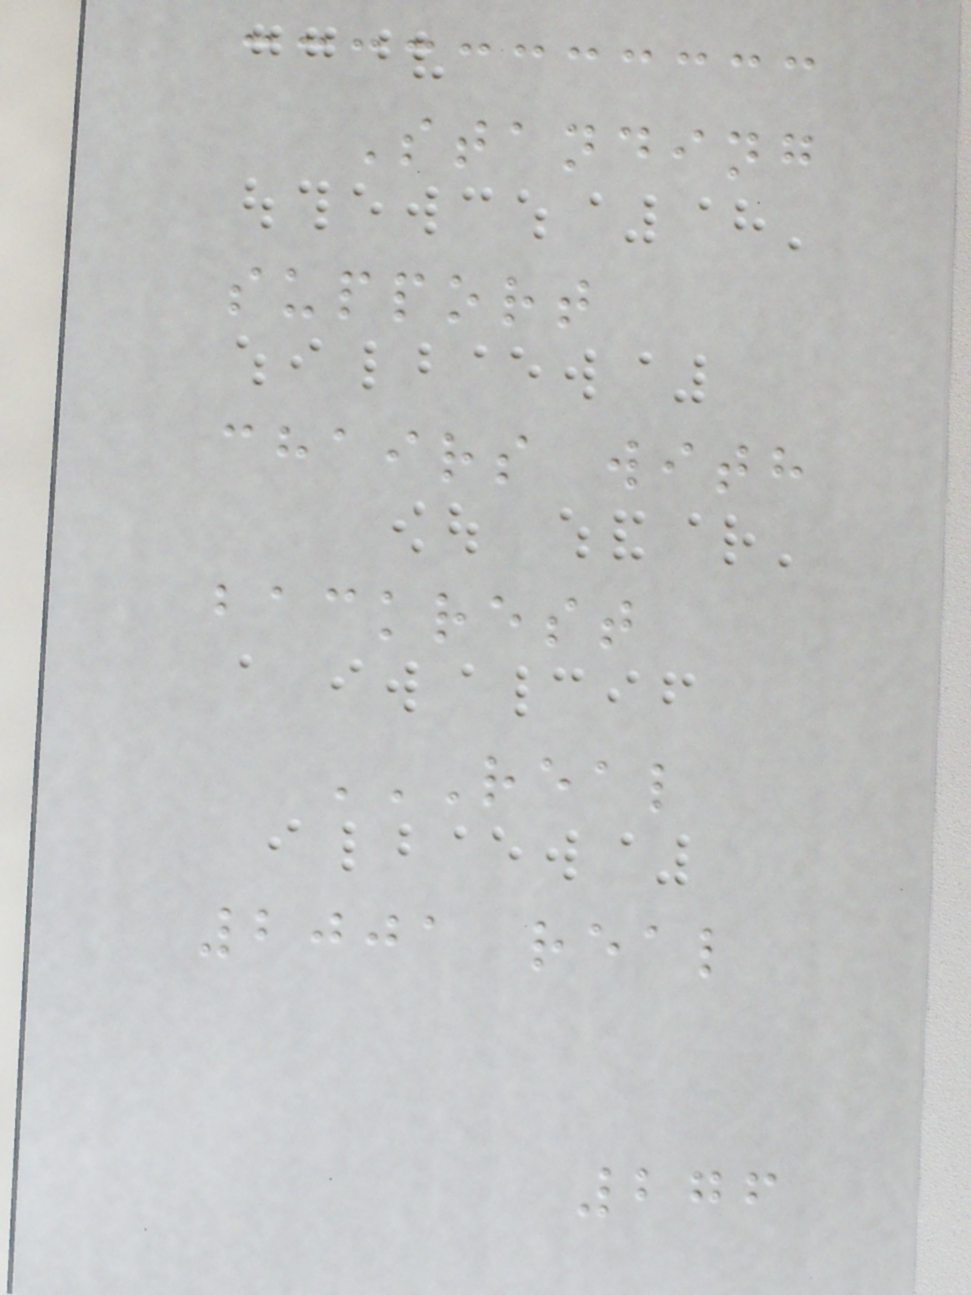Standing
support
chairs with
backrest
REAL
2001 REAL
276
